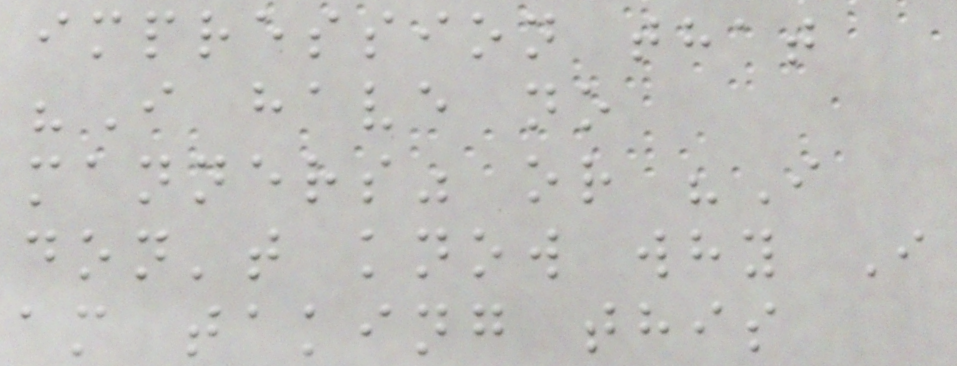impression that
"I have no
manners" or "I
don't know why I
am taking this
